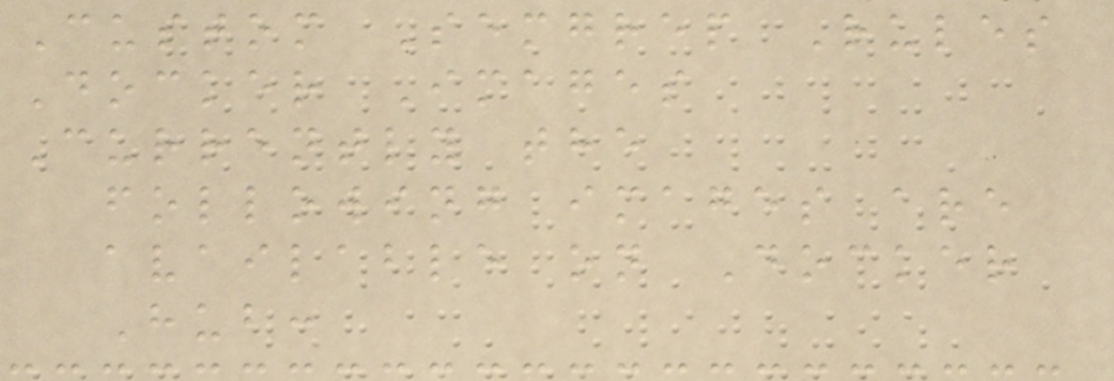Custom Semgrep Rules
Docker Images
Currently the
following images are
available on Docker
Hub:
